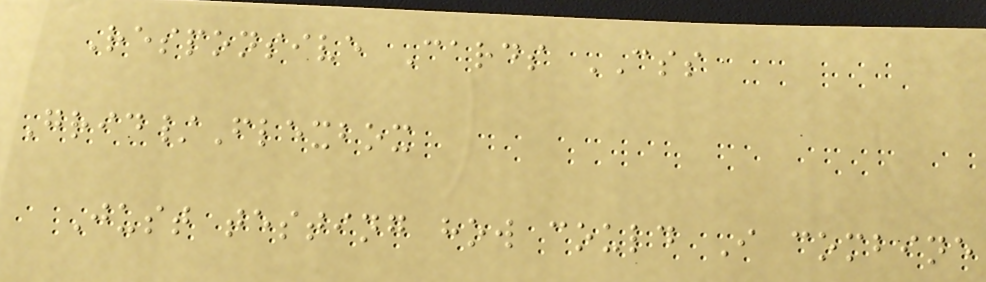Responsive Cards CSS
Grid/Flexbox
Just testing how could I combine
